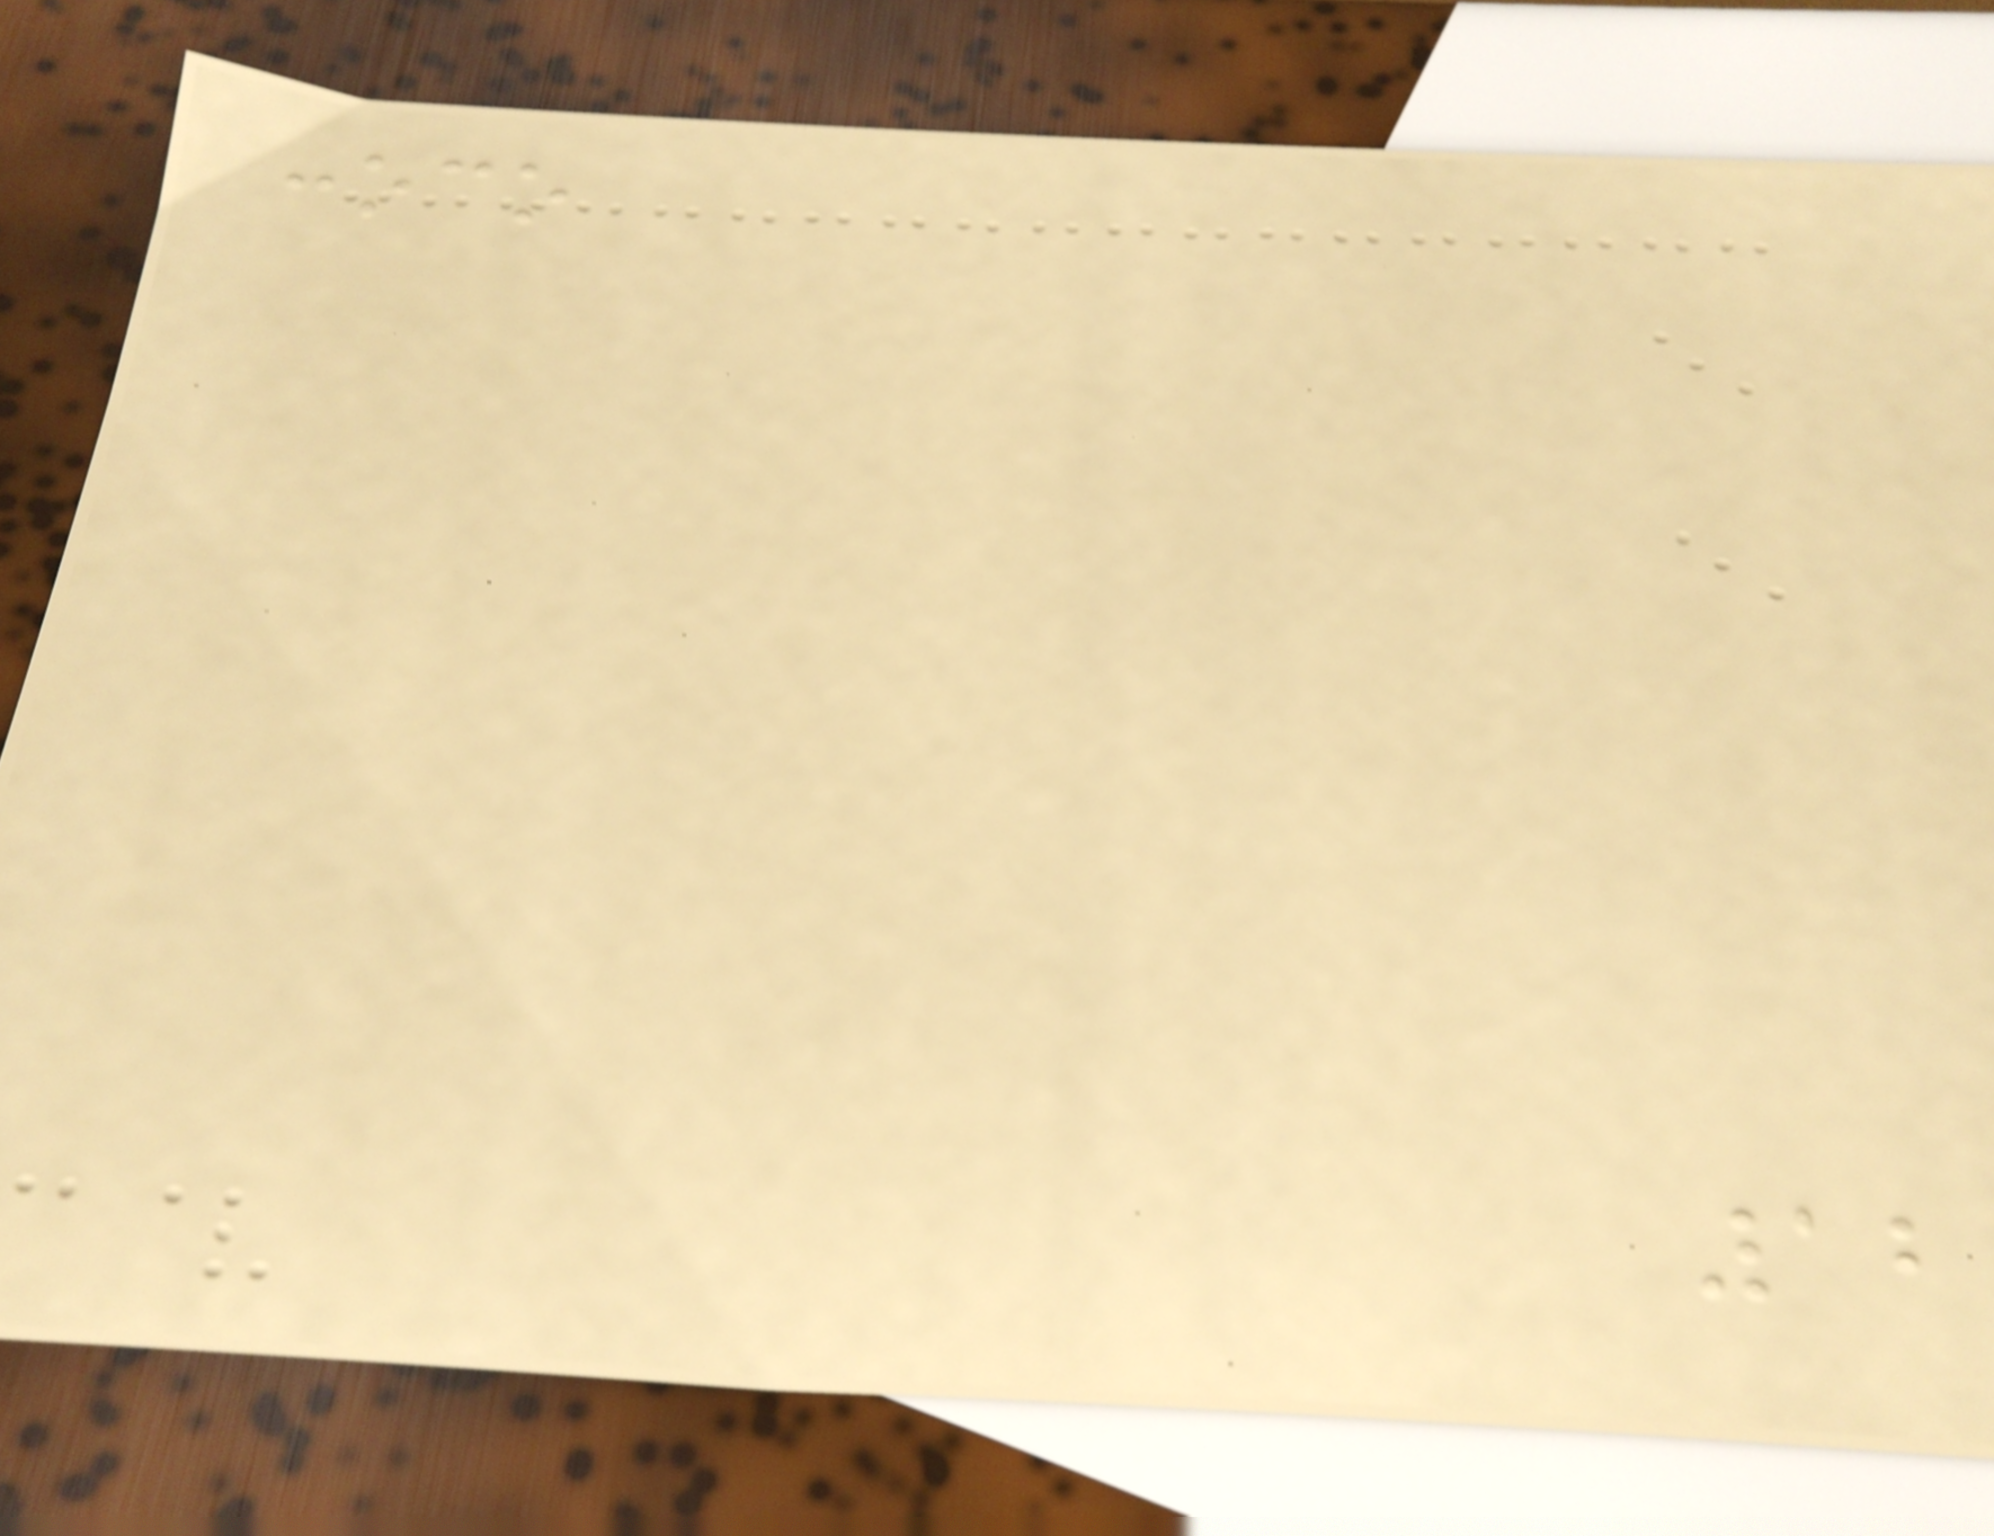conoco
12
